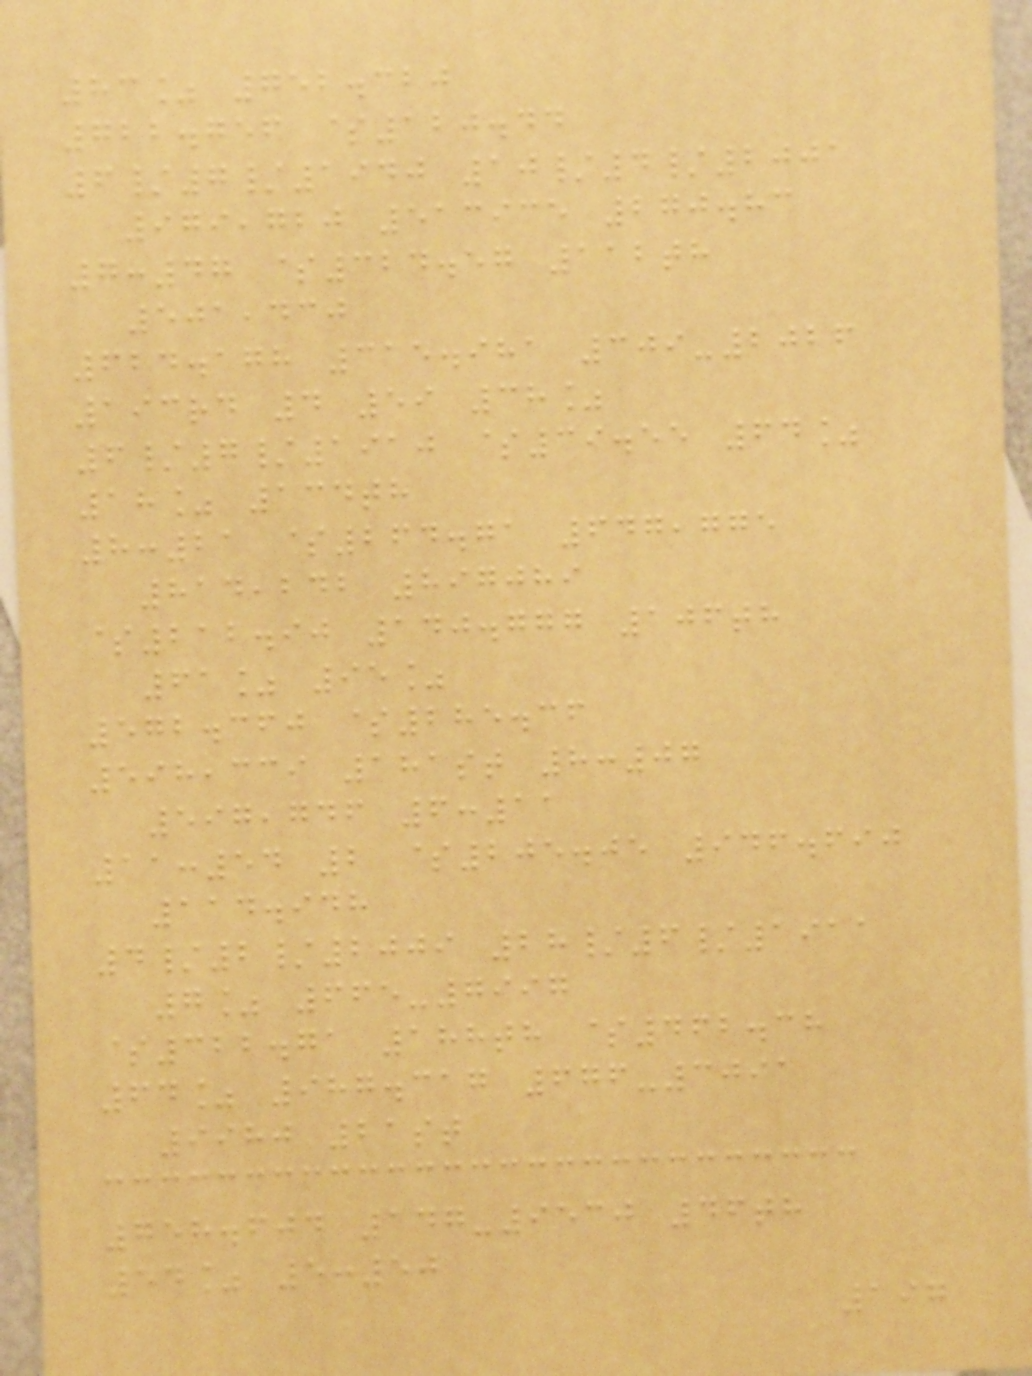83% 752.320
722.756 $120.44
6/7/1940 10/4/2001
979,720 513935 270.83
7:47 $324.57 112th
501,430
624.178 315.981 309-2026
193rd 4 59 38%
6/7/1910 $39.55 64%
18% 134th
8:21 $264.71 647,775
814,242 897089
$212.90 140.777 106th
61% 95%
572.360 $285.36
598,339 181st 8:07
597,746 6:11
11:54 2 $205.05 946.690
114.948
4/2/2009 28/6/1911
7% 665-7997
$322.71 188th $462.38
64% 987.317 676-3091
9980 21st
758.604 147-9530 46th
54% 5:50
197
